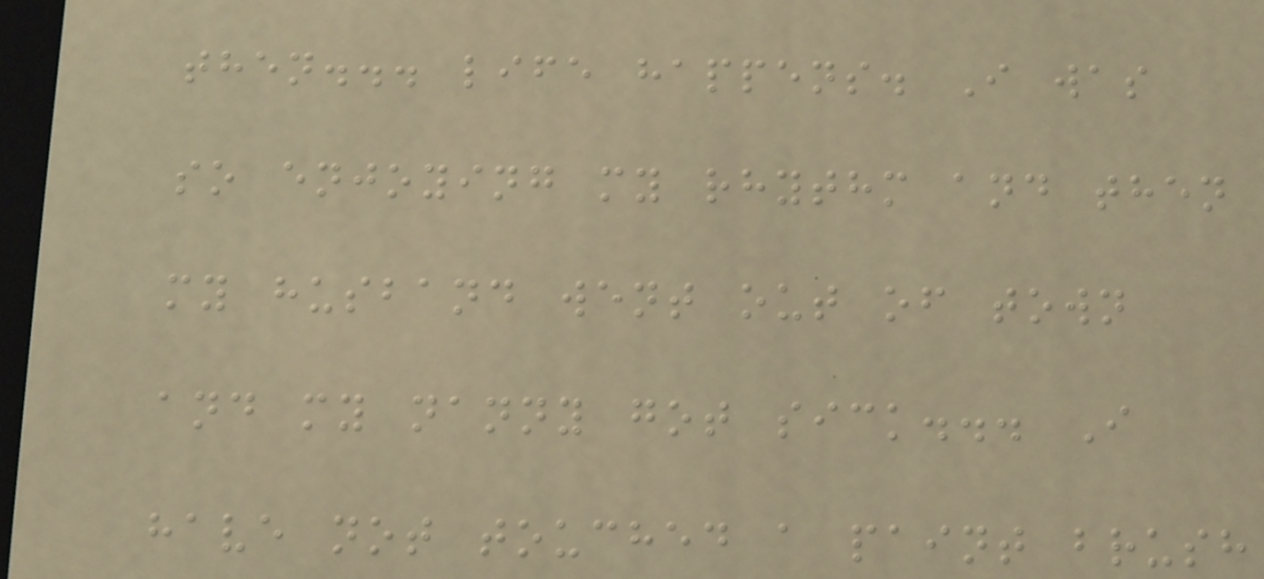then... life happens. I was
so enjoying my rhythm and then
my husband went out of town
and my nanny got sick... I
have not touched a paint brush
